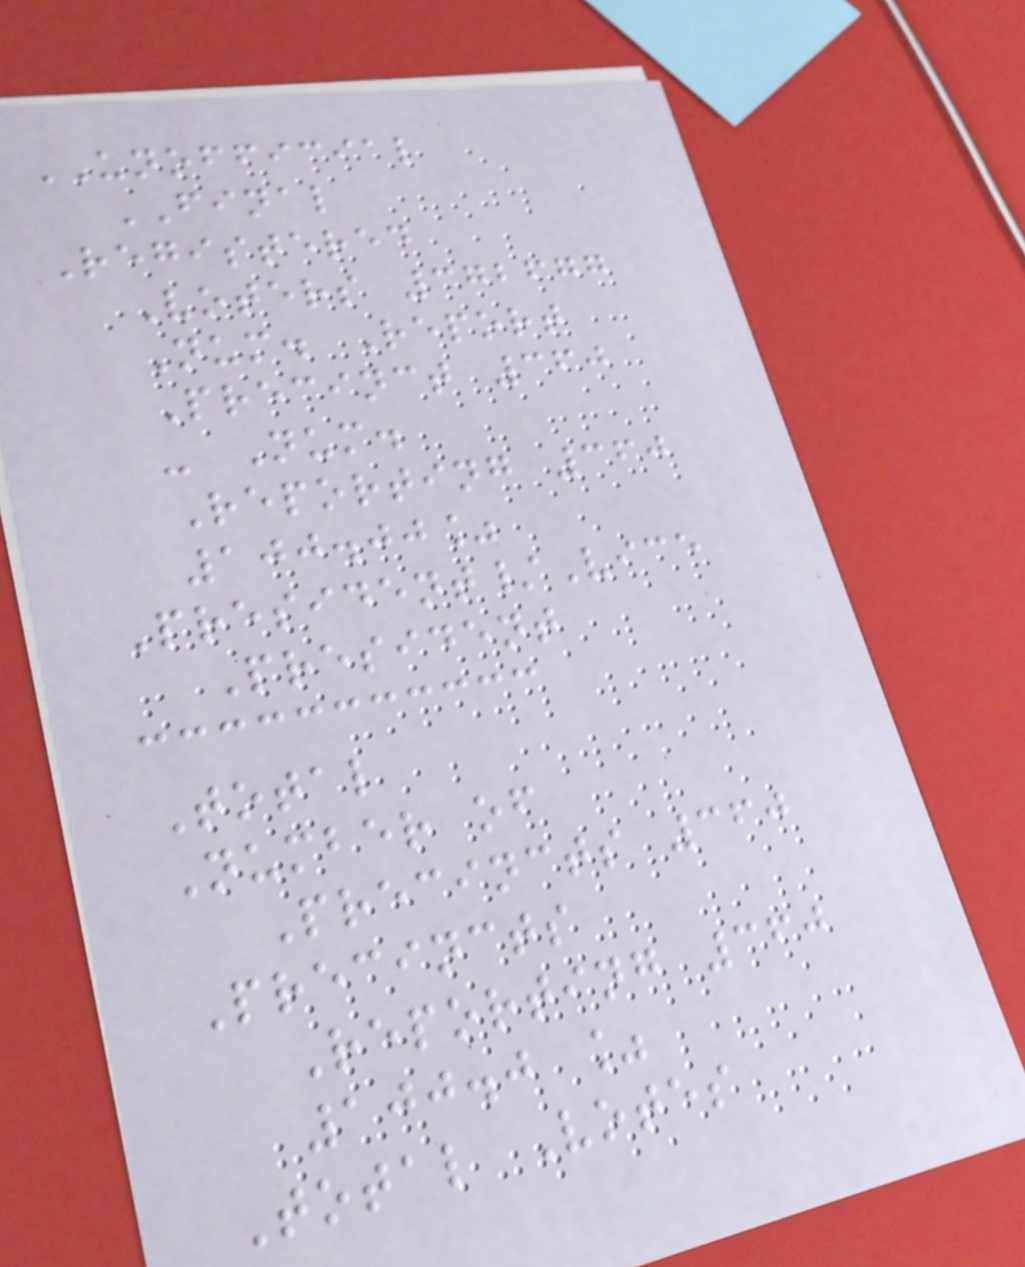UNOFFICIAL
FINAL
Registered
Voters 372677
Num. Report
Precinct 360
- Num.
Reporting 360
100.00%
President/Vice
President
Total
Number of
Precincts 360
Precincts
Reporting 360
100.0 %
Total Votes
